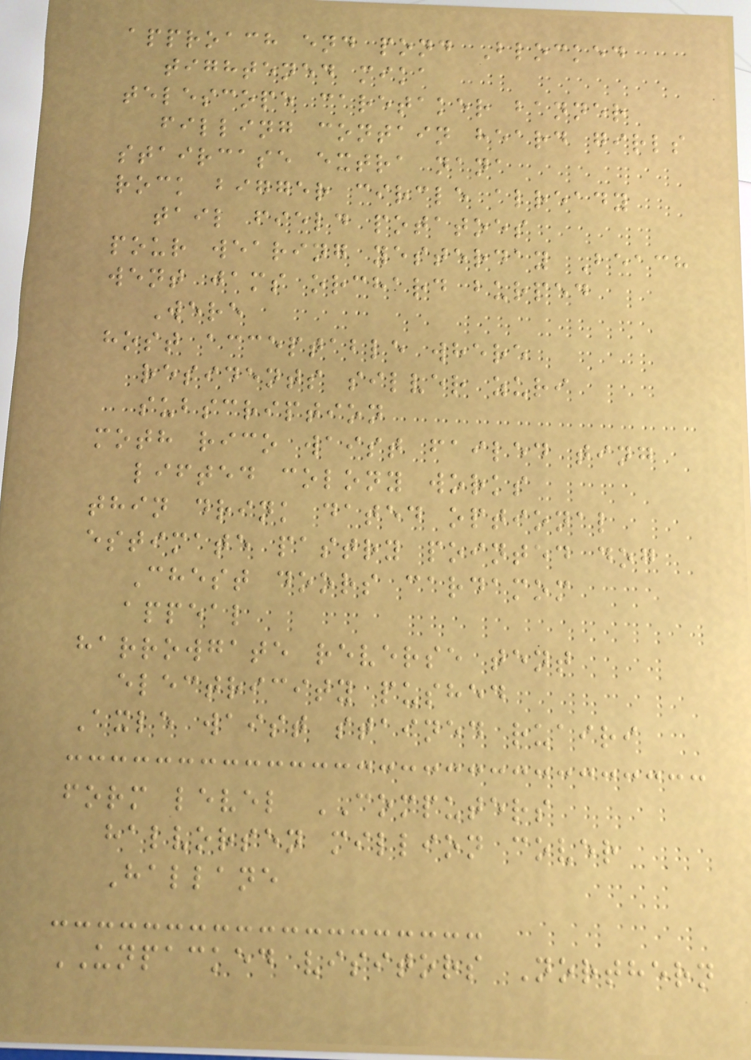approach end pond Blocked
tightened mika
telescope caretaker banner
filling contain heard girls
staircase extra nana
rock bigger circle already
tail field potatoes
pour wearing yesterday Beach
went jams orchard burped
Were
host acceptable where
residents silver zuri
subscription
moth rico waist failed ting
lifted colony works
thin drink dated optional
estimate pastry pointed dog
Chest doors cardamom
appeal
harrowgate reverse tent
electricity pushed
Axle waist stained ruairi
form level COMPUTERS
halvorsen million cover
Hallane
UNPACKED visitors Northern
